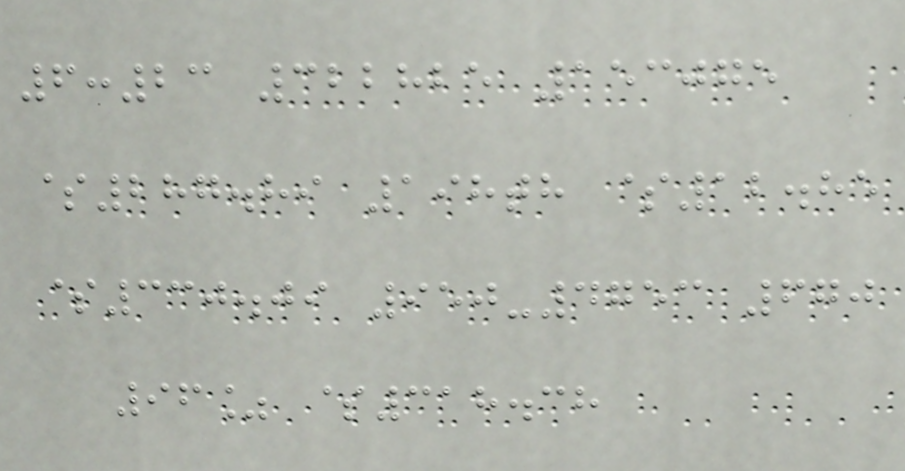6:23 322825 153075
$287.89 198th $12.85
$330.09 950-4753 670
96% $318.38
